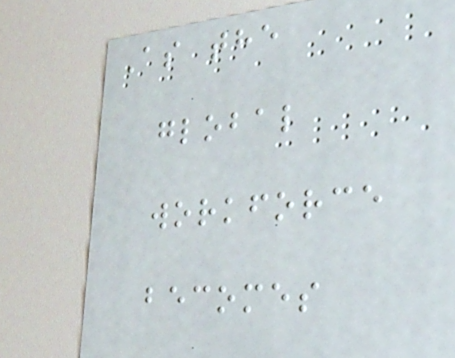As the
global
workforce
becomes
